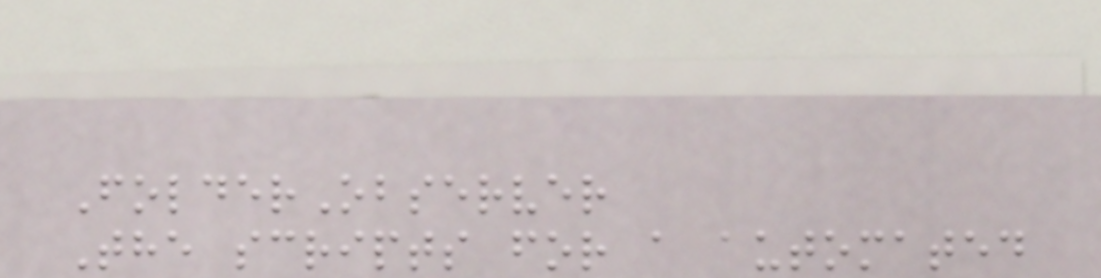FolderObserver
The scripts for a automated
